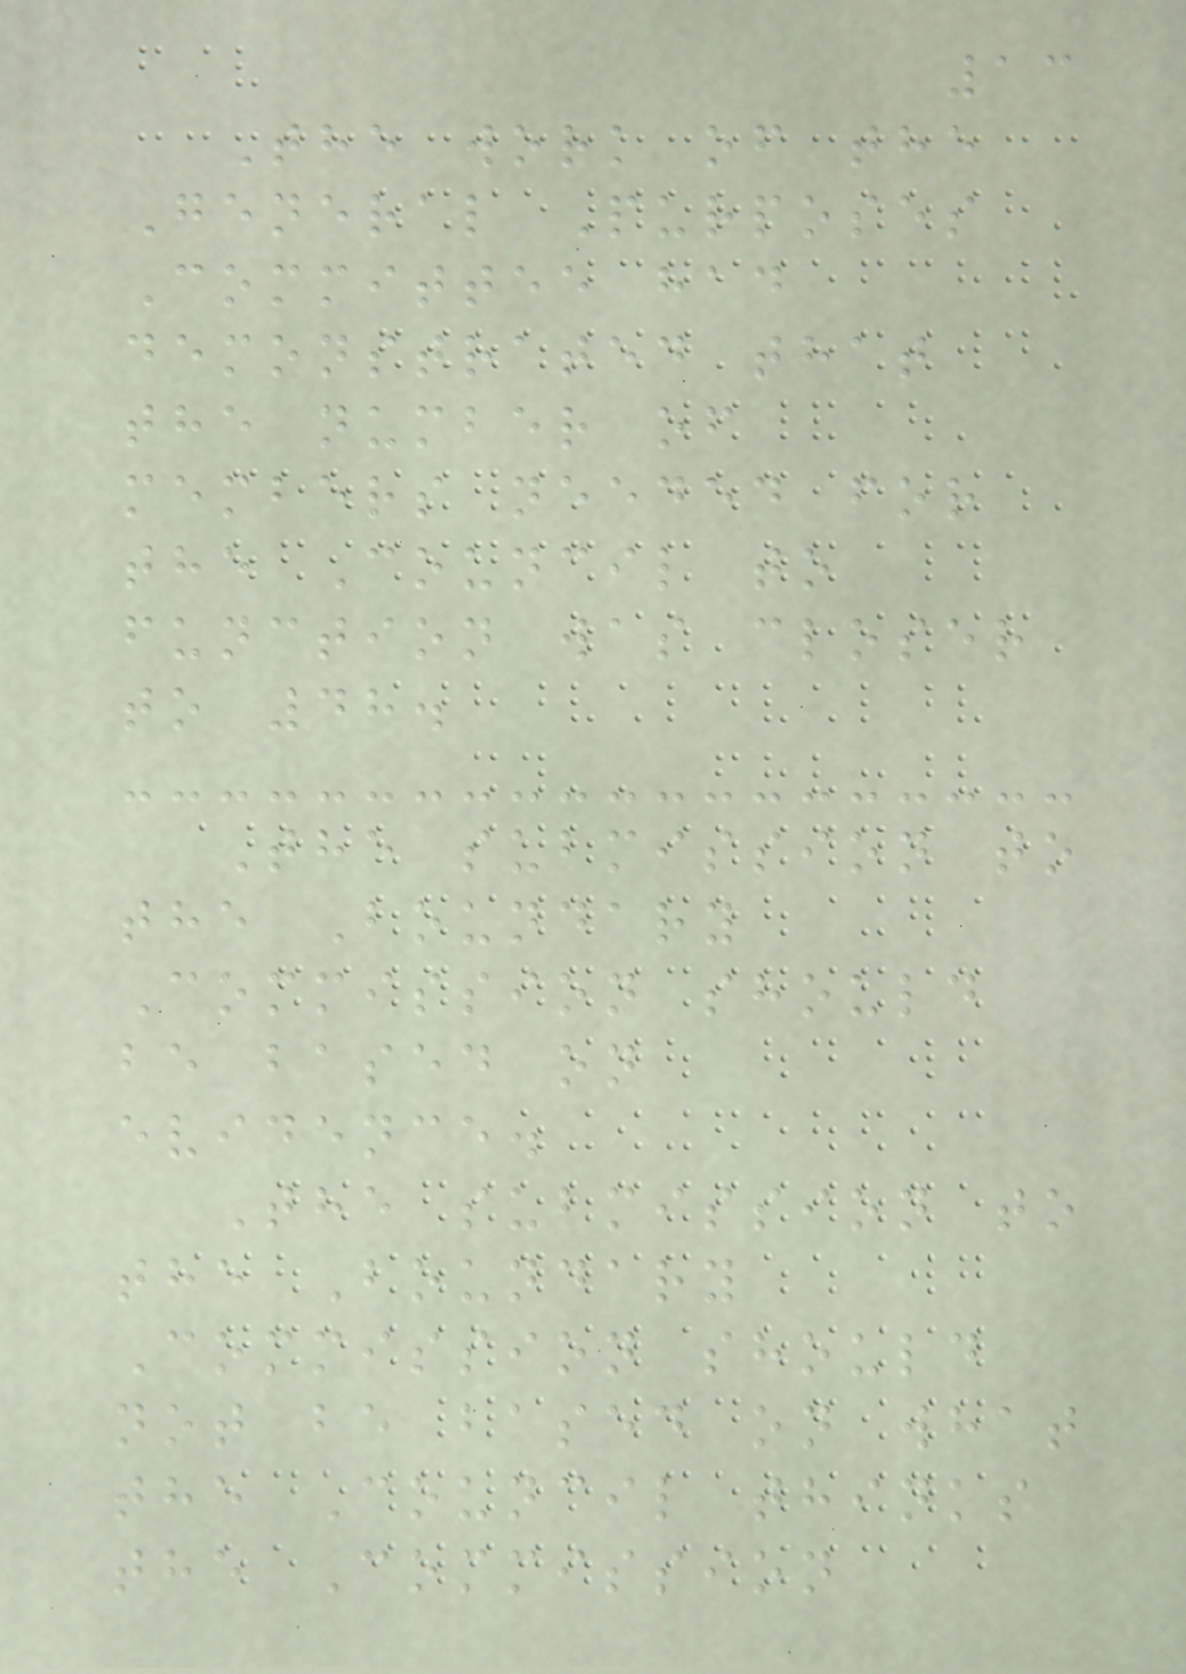13
The work of the
General Purposes
Committee had
demonstrated that
the number of
members needed for
the Council to
function was closer
to 48.
The submission to
the Boundary
Commission should
be based on
evidence.
The submission to
the Boundary
Commission should
not be based on what
the Council thinks
the Commission
